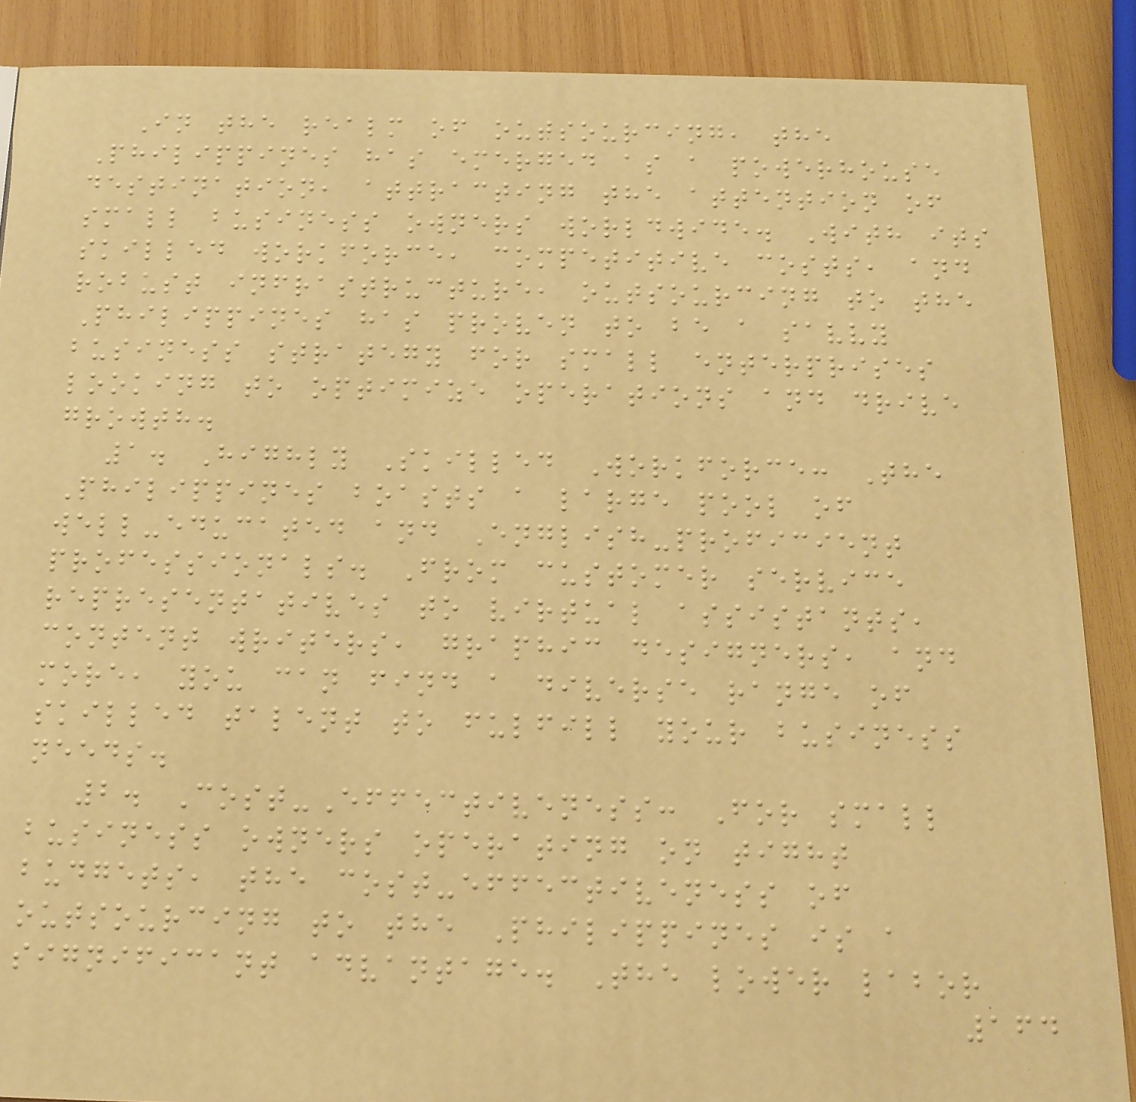In the realm of outsourcing, the
Philippines has emerged as a powerhouse
destination, attracting the attention of
small business owners worldwide. With its
skilled workforce, competitive costs, and
robust infrastructure, outsourcing to the
Philippines has proven to be a savvy
business strategy for small enterprises
looking to optimize operations and drive
growth.
1. Highly Skilled Workforce: The
Philippines boasts a large pool of
well-educated and English-proficient
professionals. From customer service
representatives to virtual assistants,
content writers, graphic designers, and
more, you can find a diverse range of
skilled talent to fulfill your business
needs.
2. Cost-Effectiveness: For small
business owners operating on tight
budgets, the cost-effectiveness of
outsourcing to the Philippines is a
significant advantage. The lower labor
164
